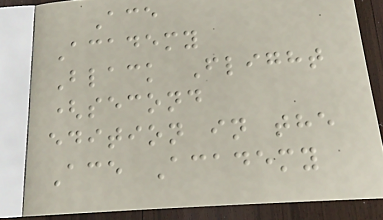Ace
Academy
Black Flight
(second
edition in the
Ace Academy
